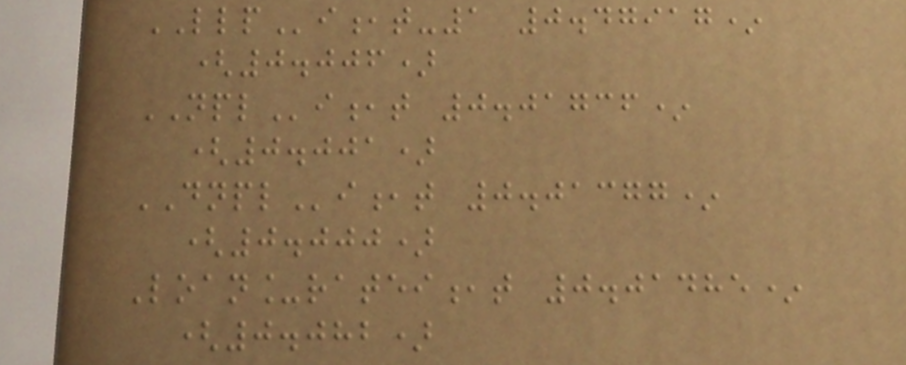LLPi,t-1 0.47917*
(0.006)
NPLi,t 0.01736*
(0.001)
DNPLi,t 0.01377*
(0.000)
Loan_ratei,t 0.01485*
(0.082)
